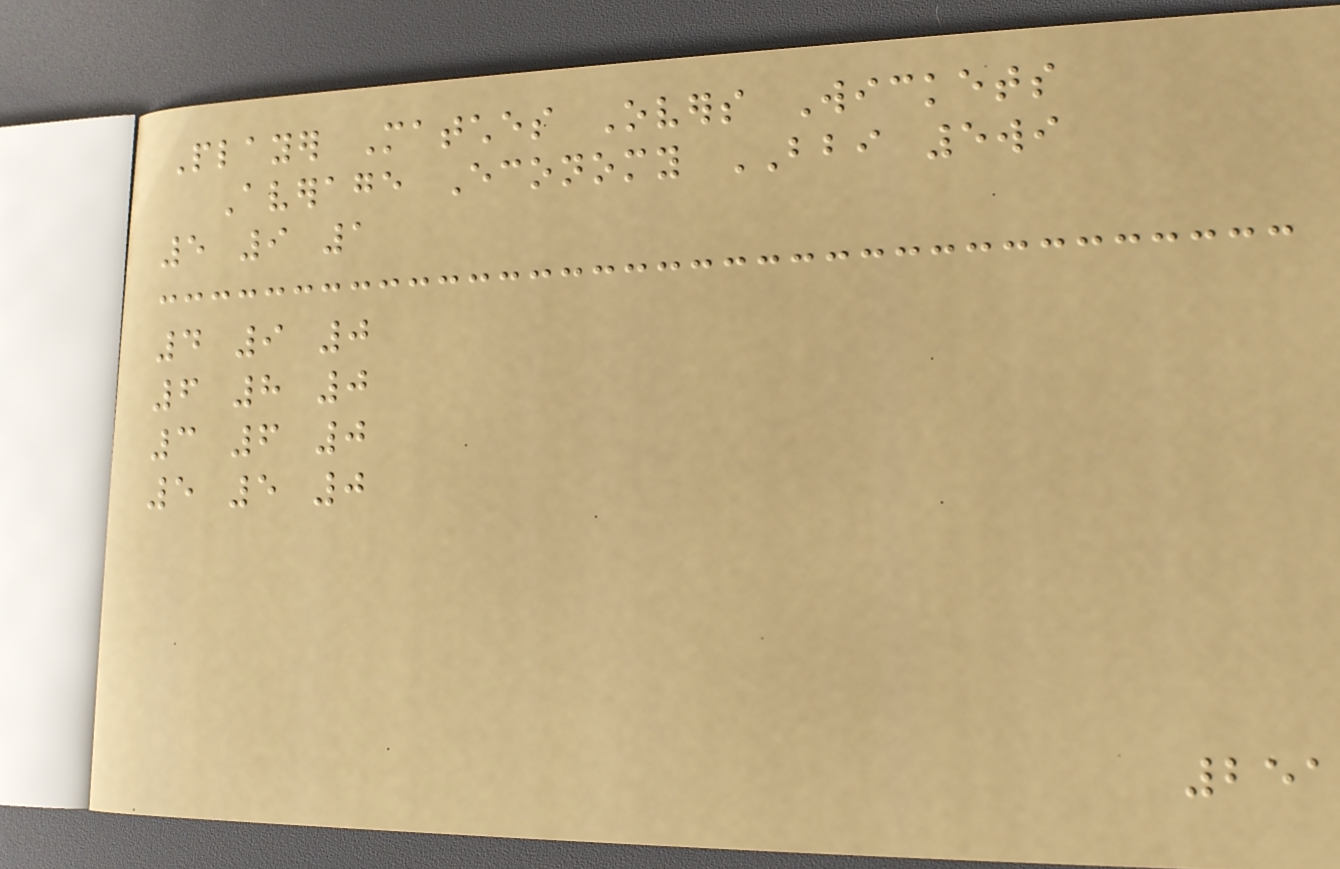Player Matches Overs Wickets
Average Economy BBI 5wi
5 9 1
4 9 0
6 8 0
3 6 0
5 5 0
251
